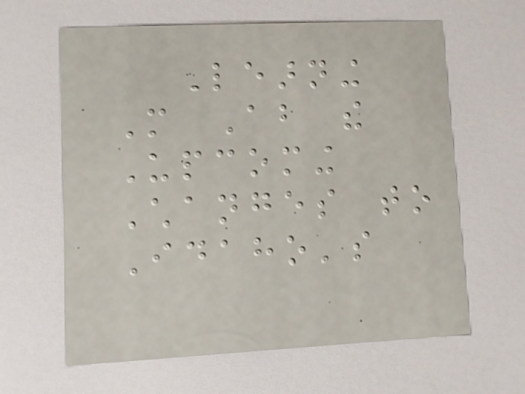Learning
More About the
Upcoming
Changes to
Idaho's
